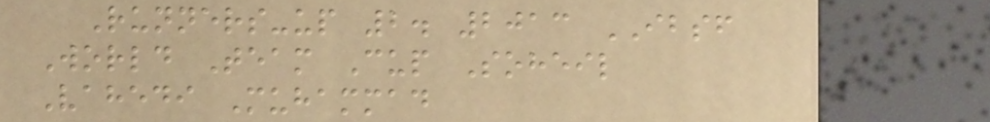Runners-up 2. 2013 IBSF
World Team Cup Soheil
Vahedi Muhammad
